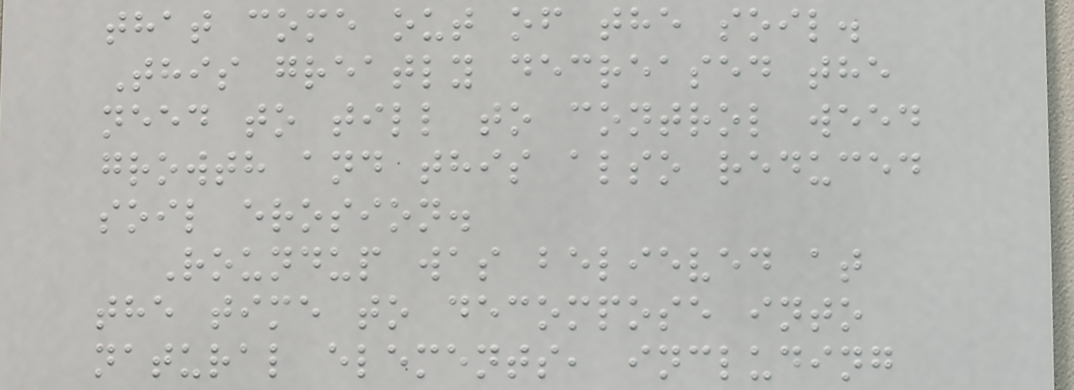that come out of the soil.
This greatly decreased the
need to till to control weed
growth and this also reduced
soil erosion.
Roundup was believed at
the time to decompose into
natural elements, including
